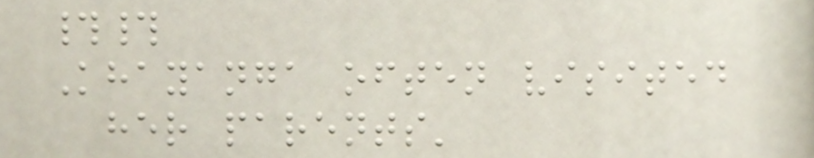##
Khayanga often visited
her parents'
